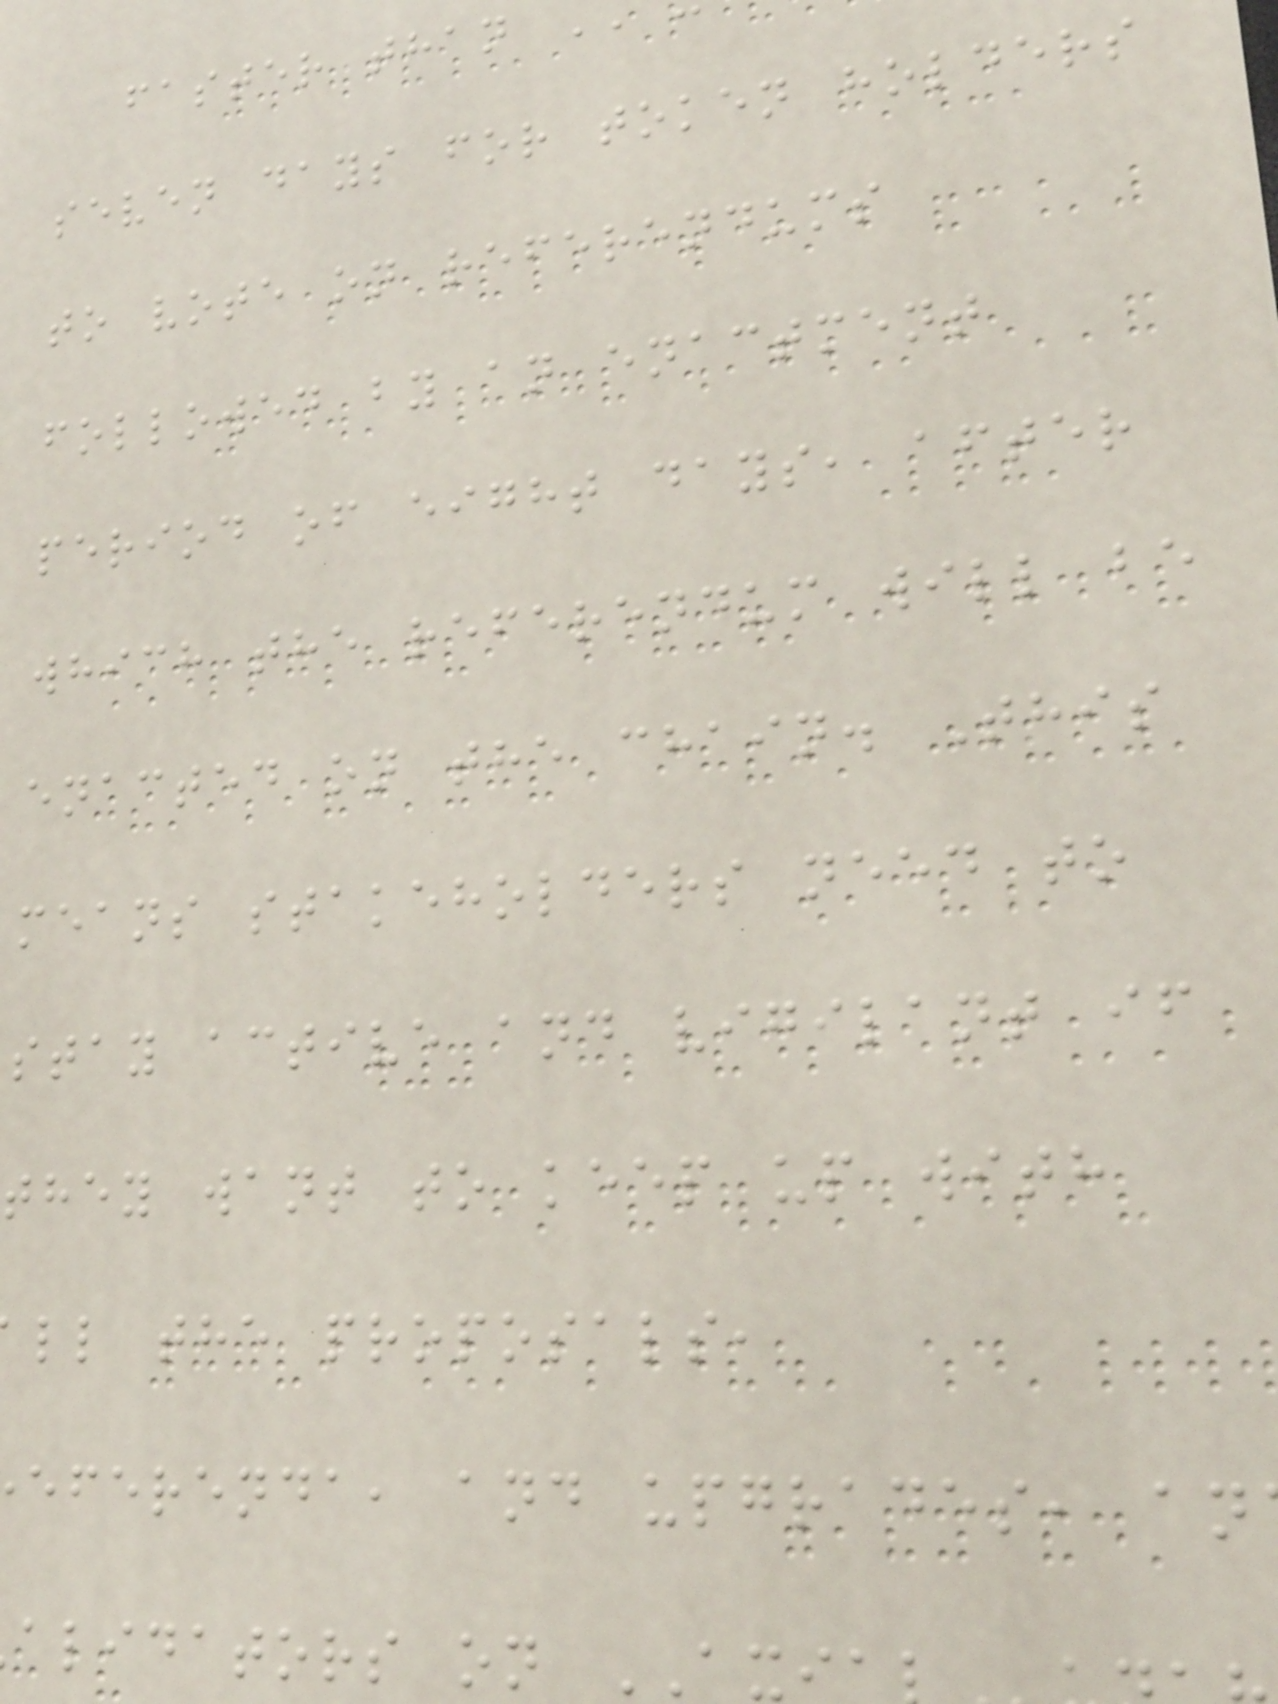faster than
seven days for token holders
to vote on referendums
followed by an enactment
period of eight days, after
which the referendum will be
enacted on the chain. This
means stakeholders need to
stay active and vigilant if
they want to keep up with
ll the proposals,
eferenda, and upgrades, an
alidators on AX
